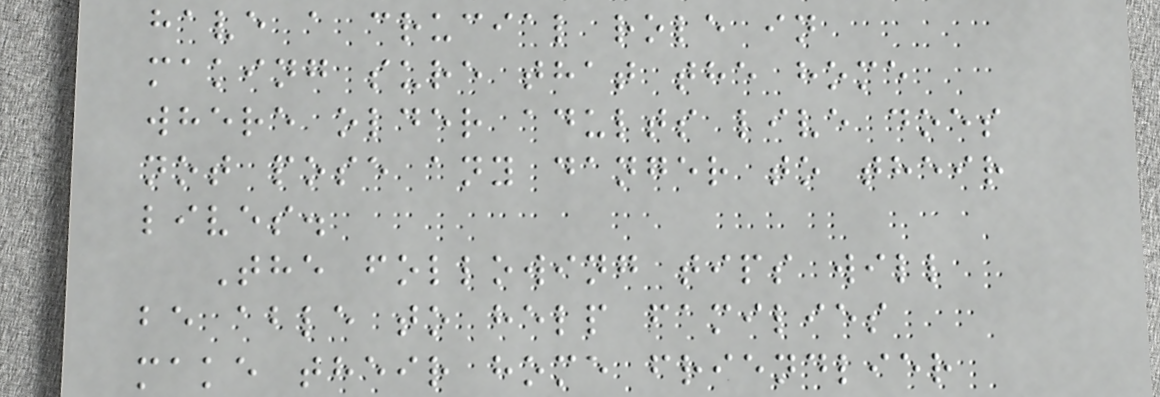have a crucial role in
making sure that the home
where older adults live does
not pose any danger to their
lives.
The following tips will
be able to help families
make their home friendlier
